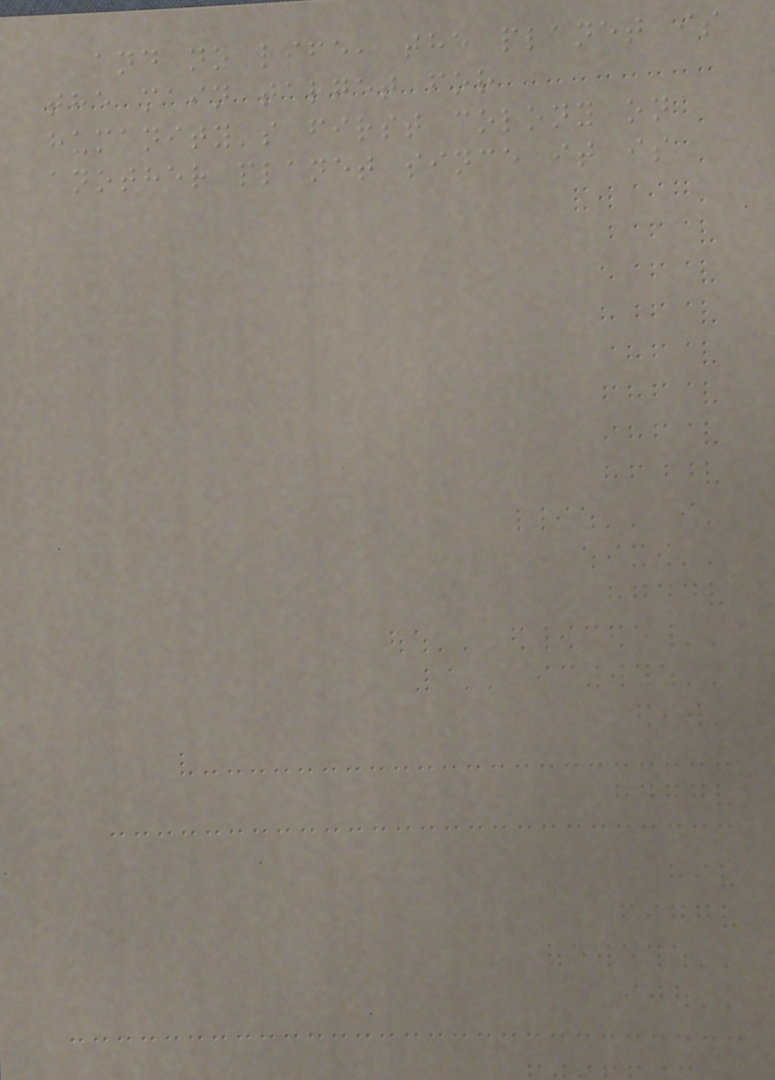and no life, the planet is
the main target for
humanity's first colony on
another planet since it is
